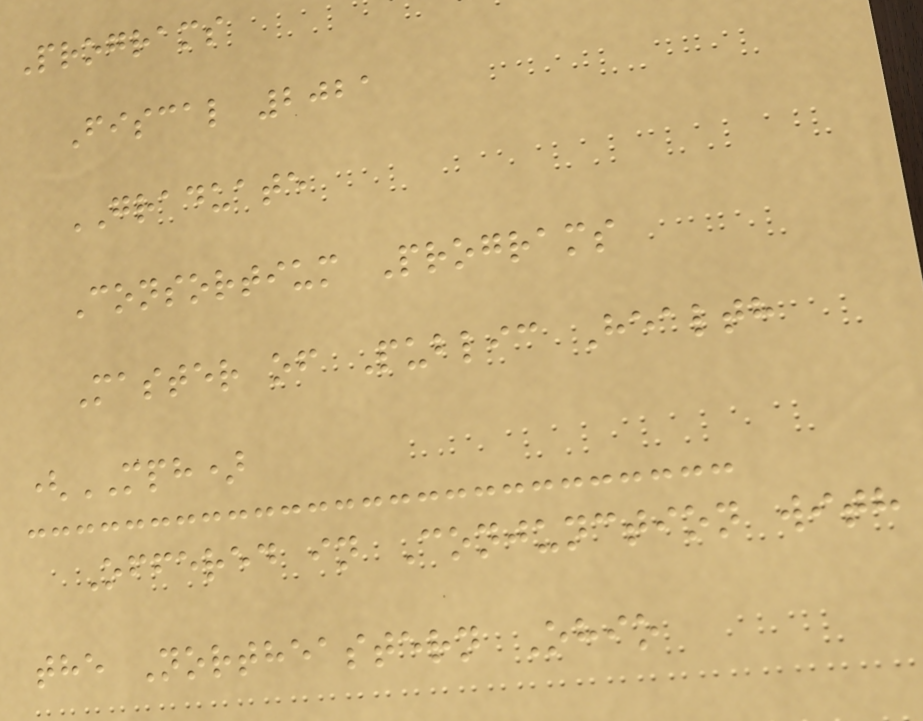Programs
Fiscal 2021
GRADUATE
Consortium Programs
Master of Public Health
(MPH)
Offered in Conjunction with
the Northeastern Ohio
